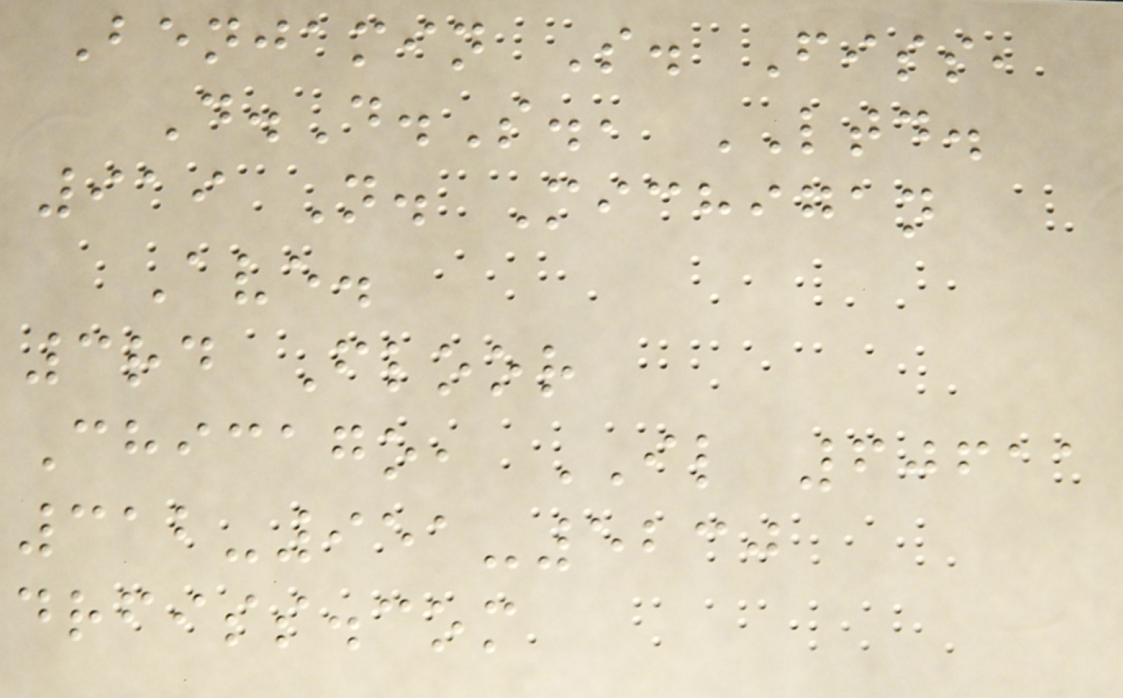Benjamin S. Fiss,
D.D.S., LTD.
919 N. Michigan
Ave.
3rd Floor
Chicago, IL 60611
312-951-5230
drfiss.com
